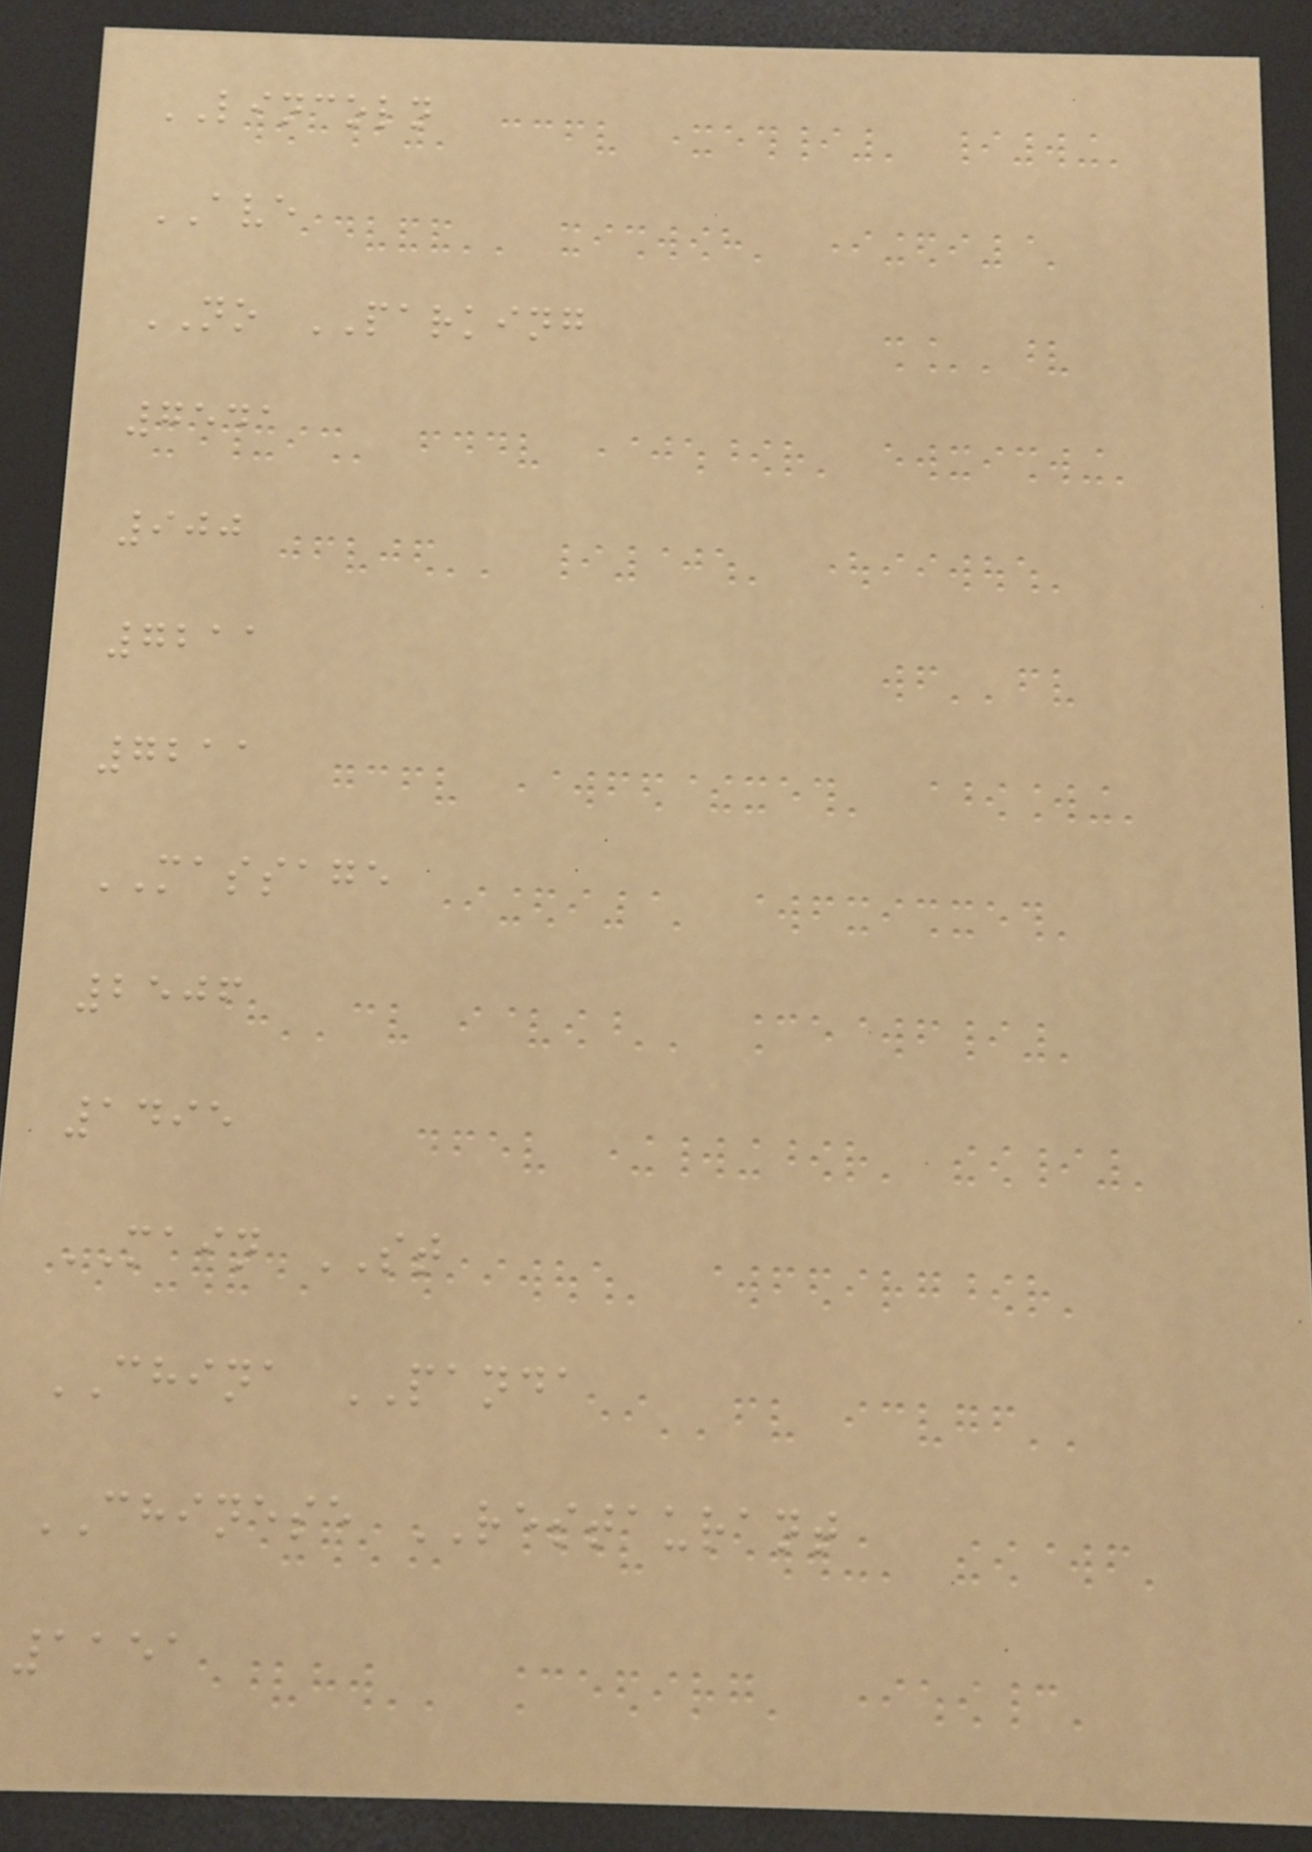LINCOLN
AVE
NO PARKING
7541
900
7211
7211
MASSAGE
2506
1495
MAIN ST
CHINA PANDA
CHINESE RESTAURANT
1151
